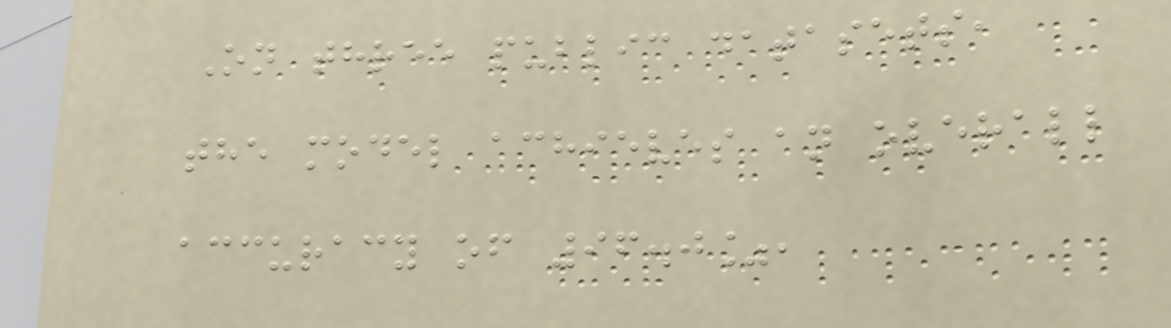On three public datasets,
the model achieves an overall
accuracy of 96.0%,
